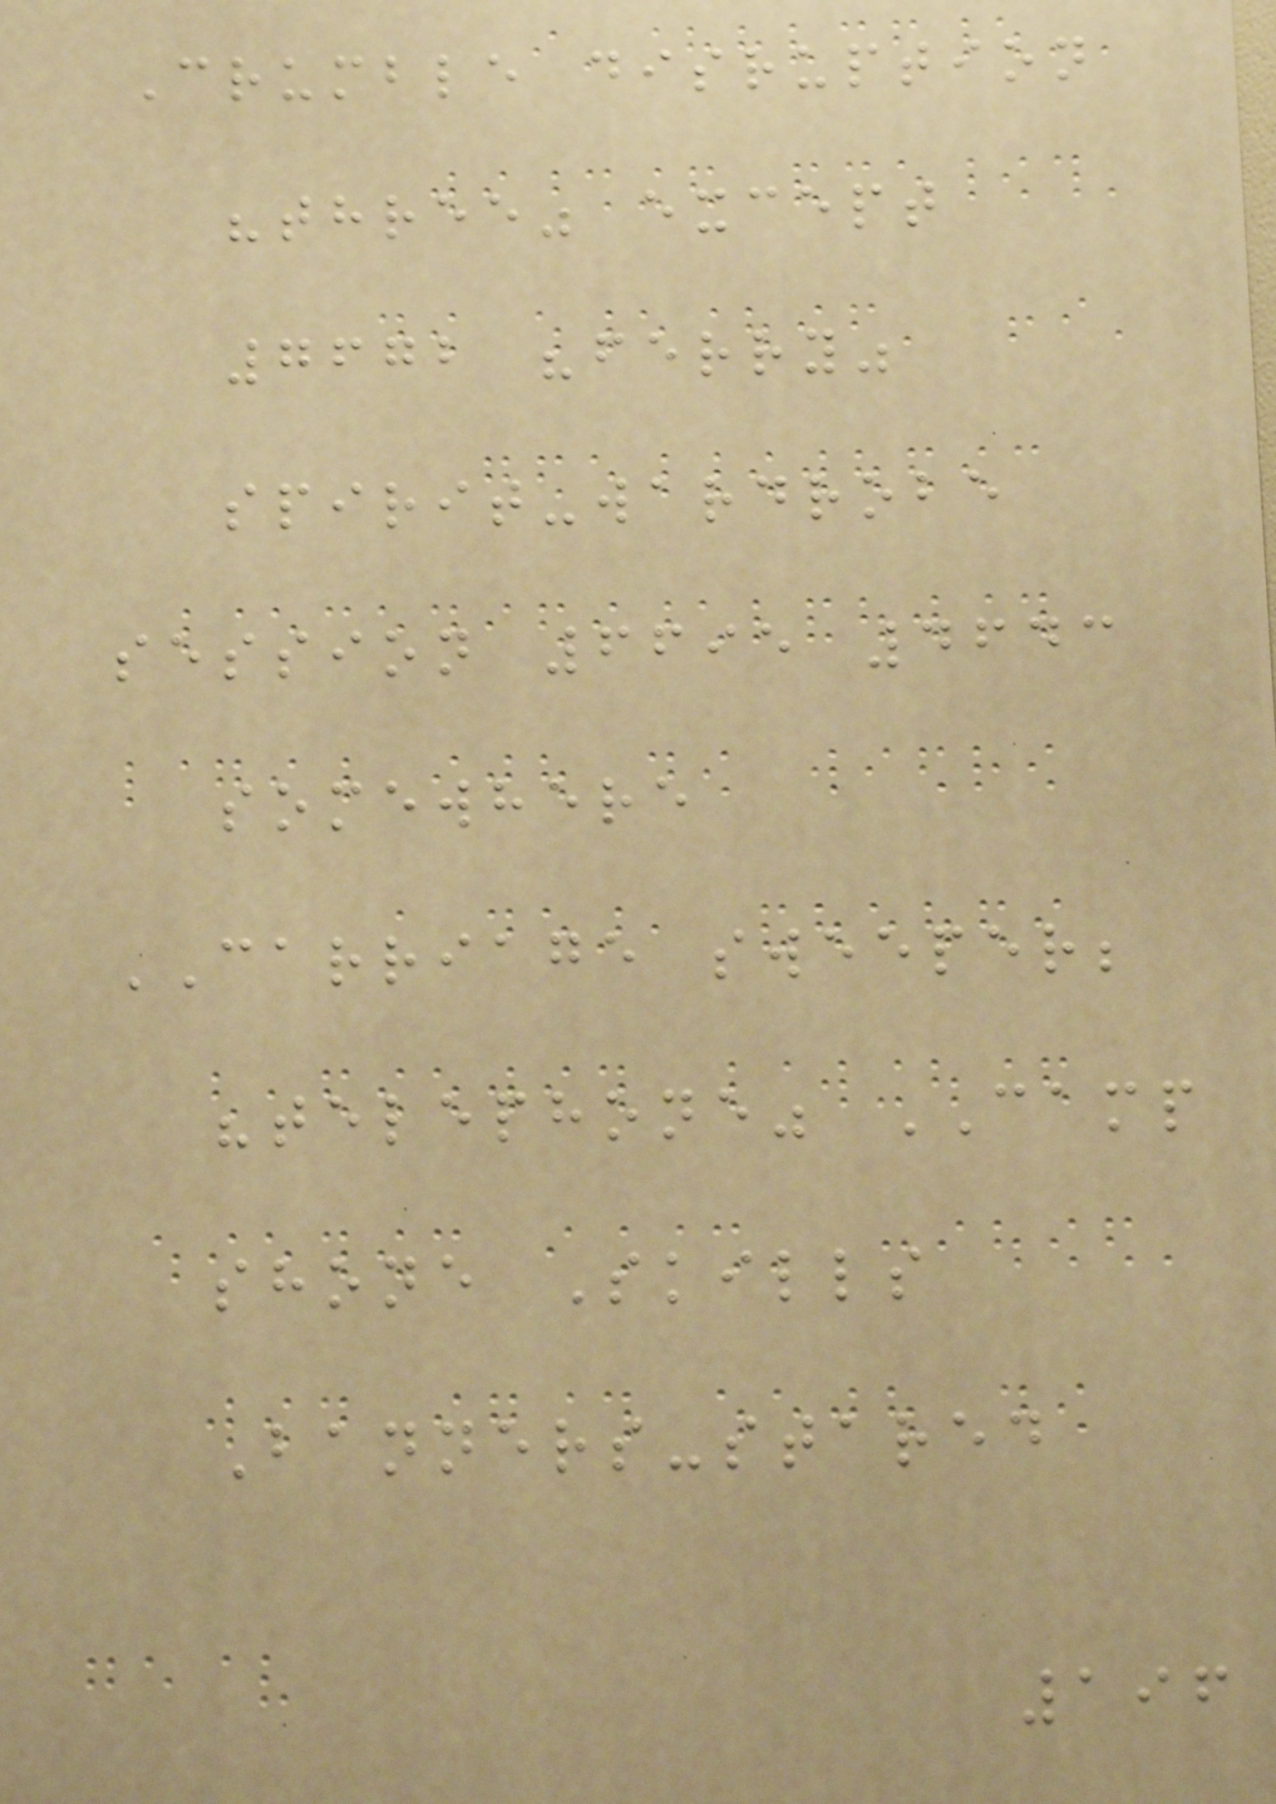Crumble disruption
"three" except
7672 "ferry"
spirit-wardrobe
session 6695 4643
somewhere
CARRIAGE sweeper;
"telephone" CAMP
shone Skills
Banners-stared
196
